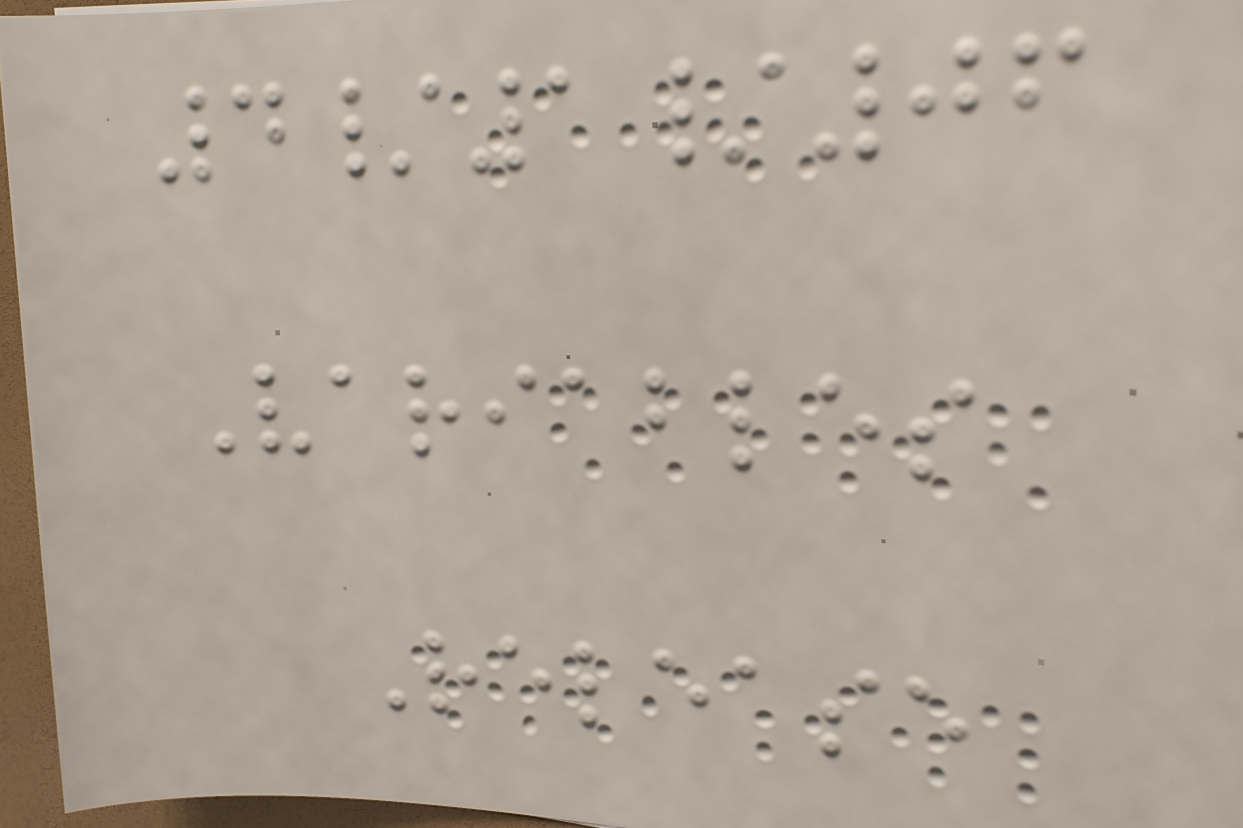4/1/06
Variables
Release
